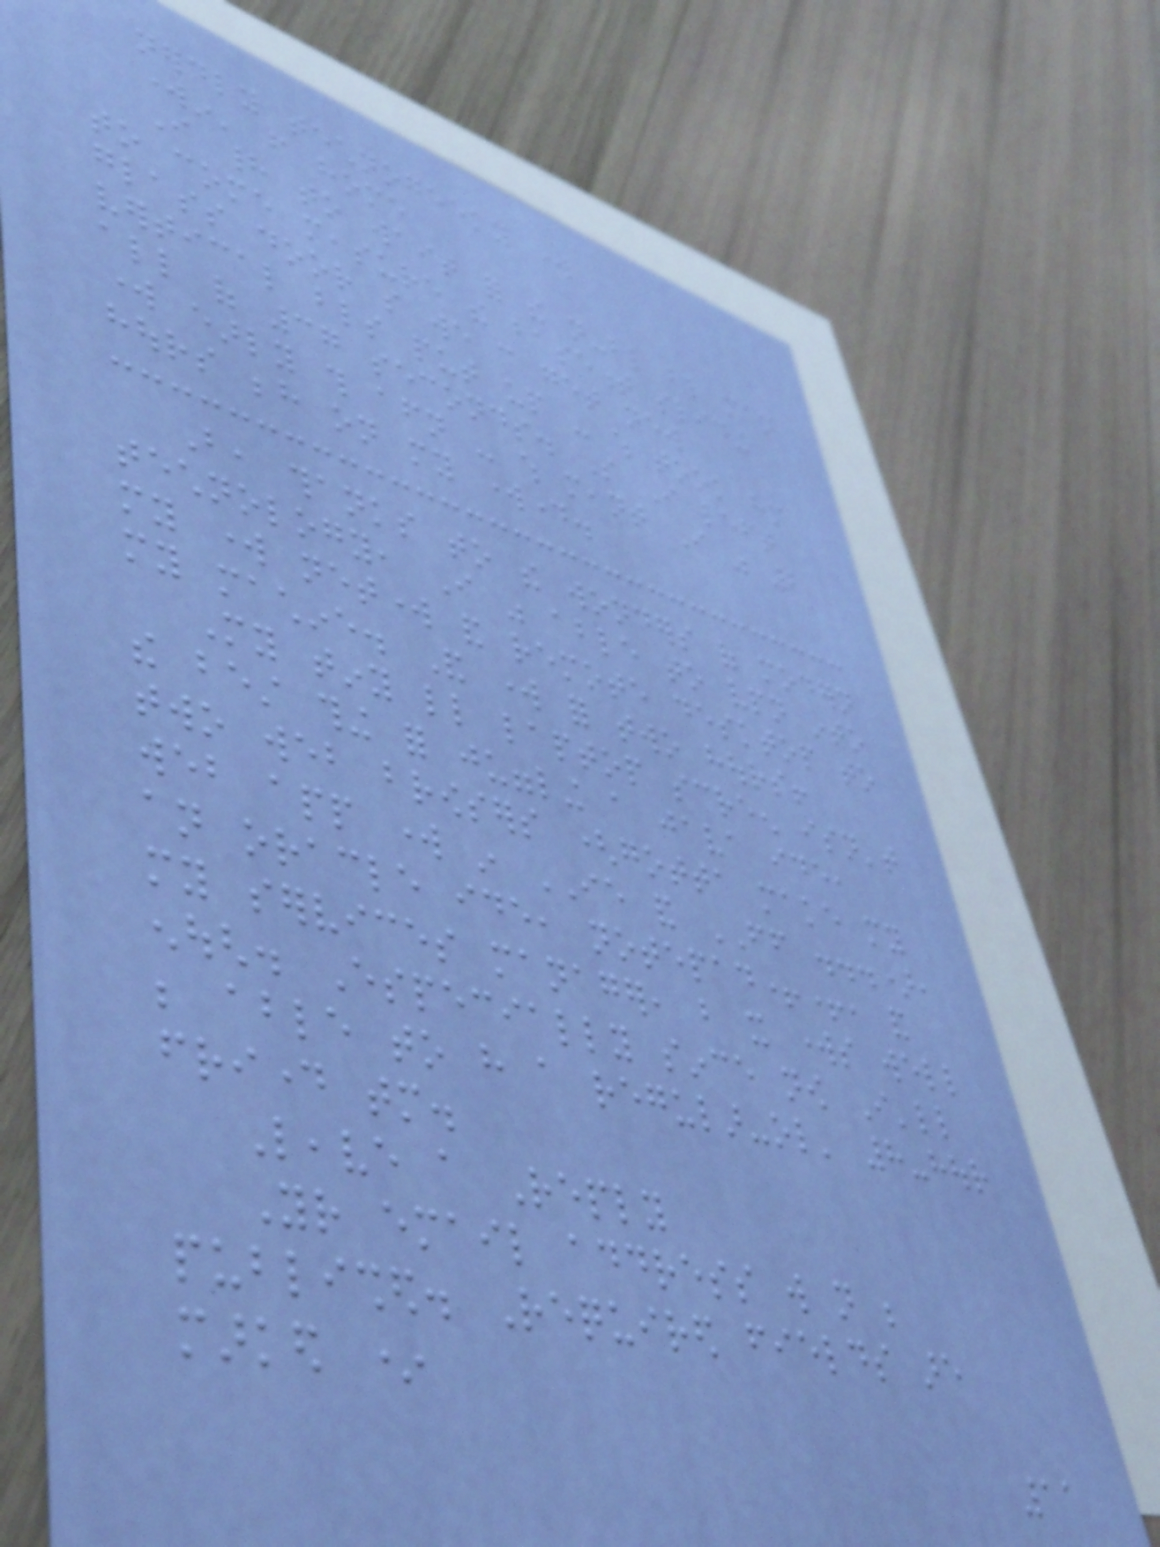nerdly technogeeky work
workin' from home
I had to wait for the not-blind blind man
to come measure the basement sliding
glass door so we can get new
vertical blinds put up - which took him
all of 37 seconds. So I left
work early this afternoon - which meant I was 2
hours behind on my workday.
But, thanks to the wonders of modern
technology, I was able to vpn into
my work network and remote desktop to
my machine. And work for two hours!
My tiny little laptop screen isn't
the best thing for juggling a java ide,
two web browsers (gotta make my
web app work in IE and FF ...),
an oracle ide, notepad++, and
my services manager, but it works well
enough. Especially since now I'll
be able to have a regular-ol' 8-hour
friday tomorrow.
Leave a Reply
Your email address will not be
published. Required fields are
marked *
11
